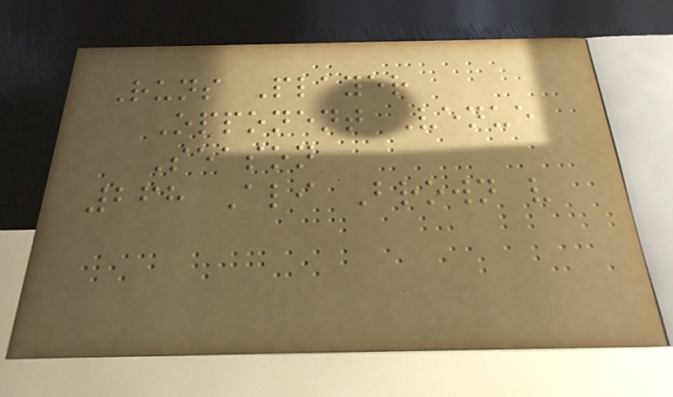Runs Player
Opponent Venue
Season
268 Ali Brown v
